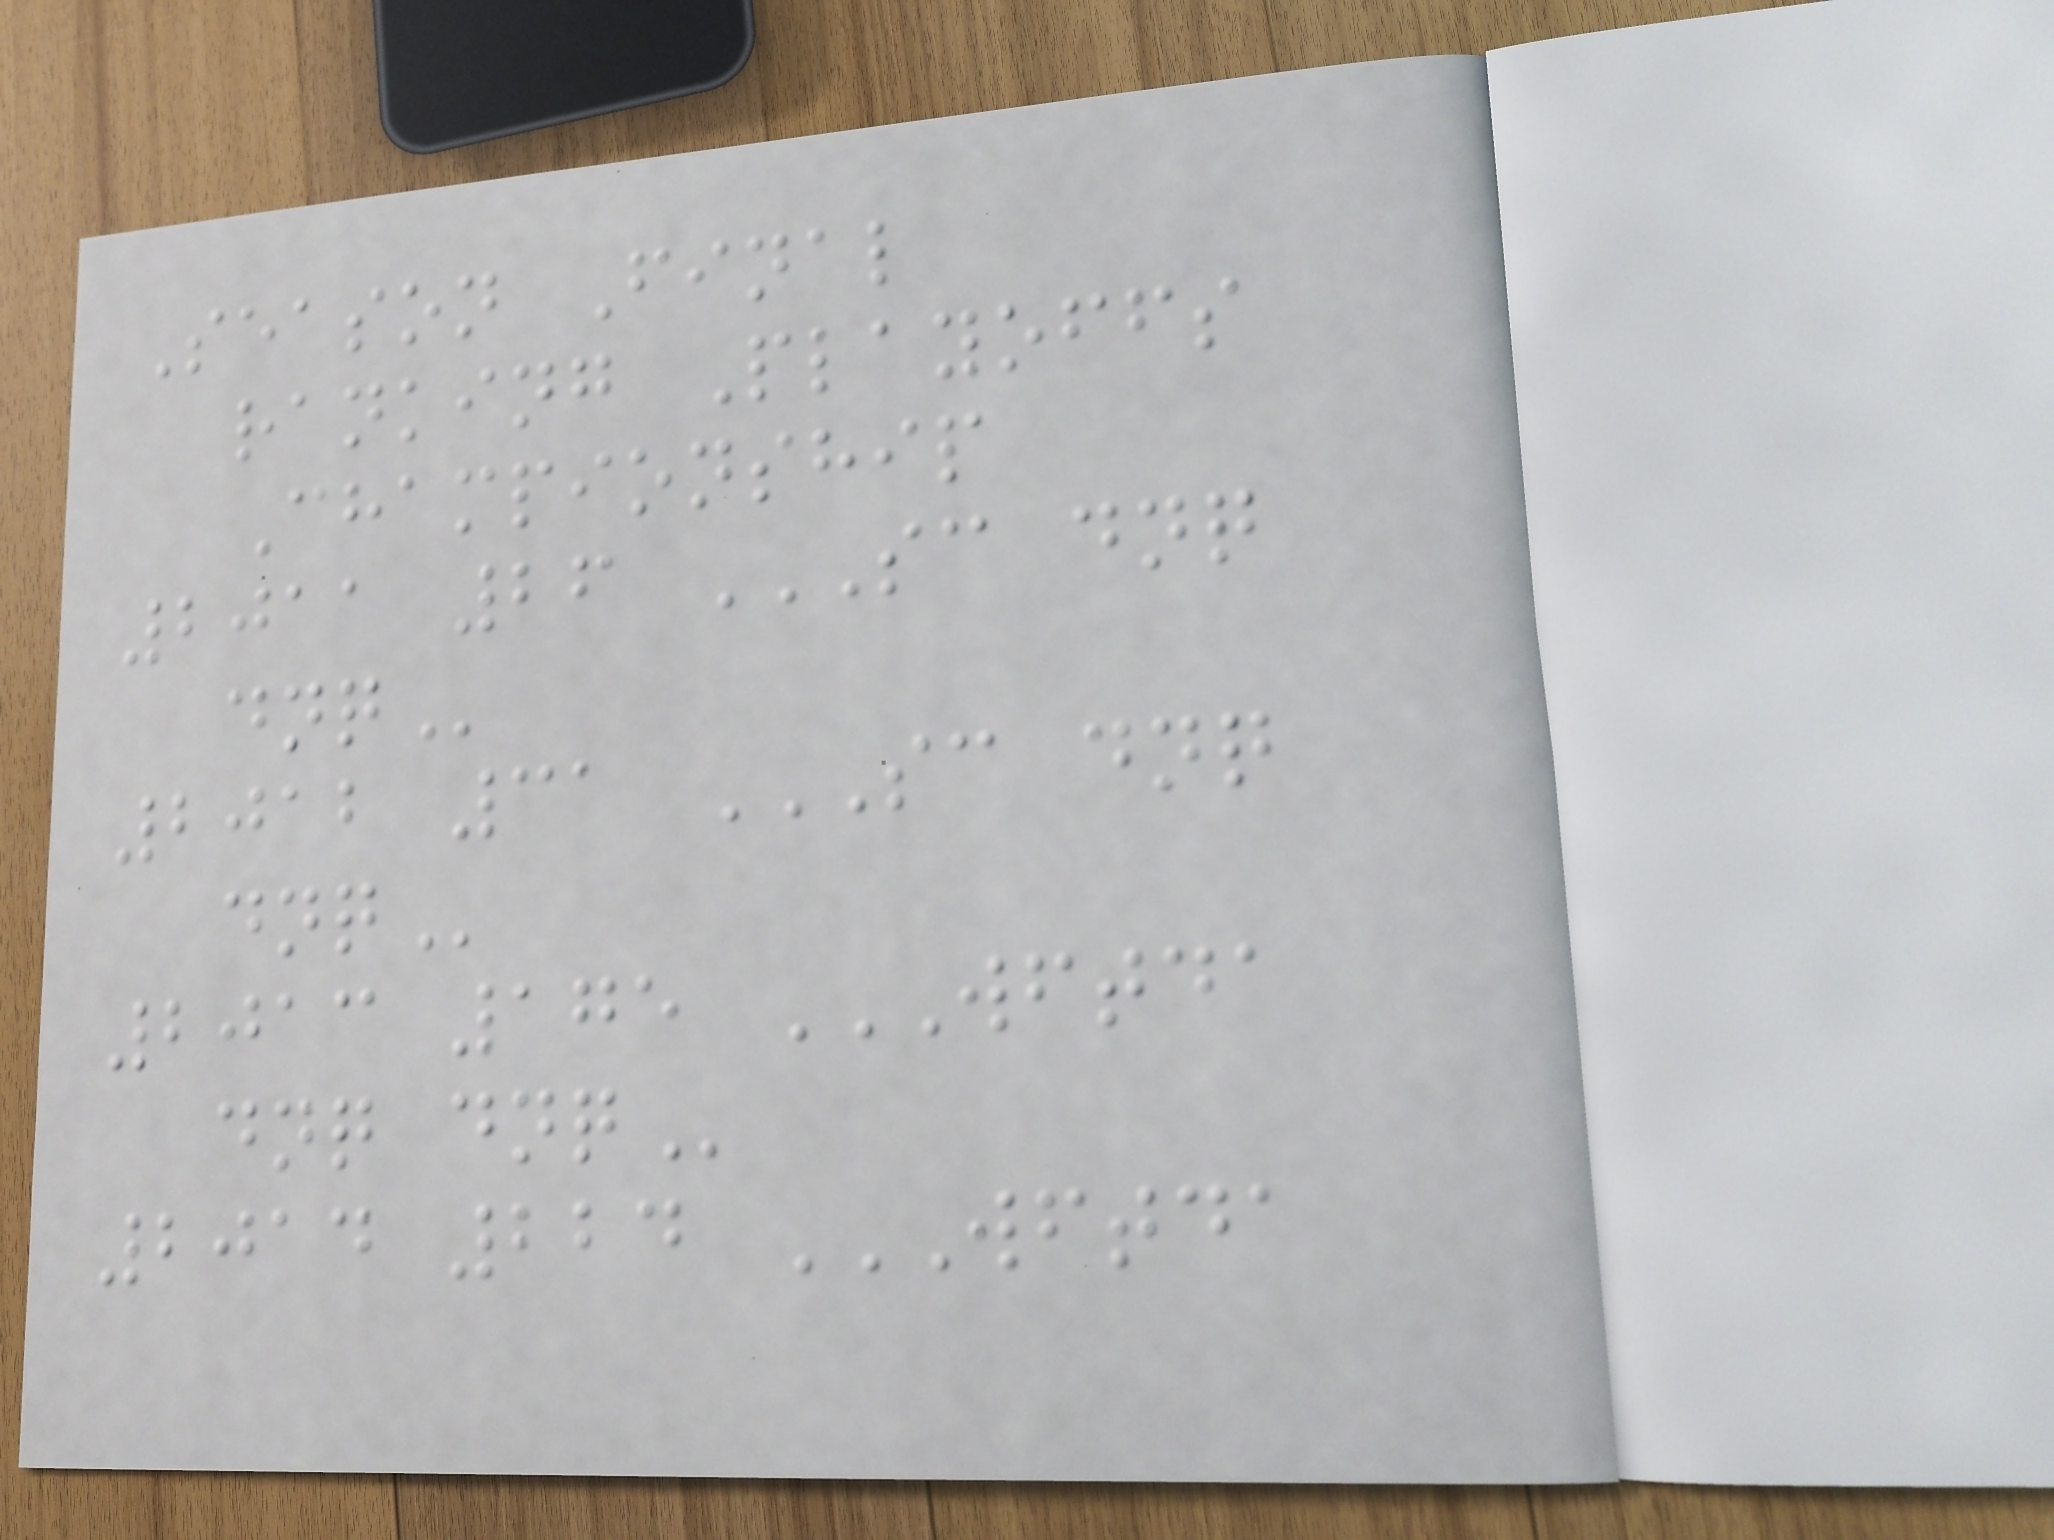Season Final
ranking Playoffs
Championship
2011 26 SC DNQ
DNQ
2012 31 SC DNQ
DNQ
2013 175 WFTDA
DNQ DNQ
2014 224 WFTDA
